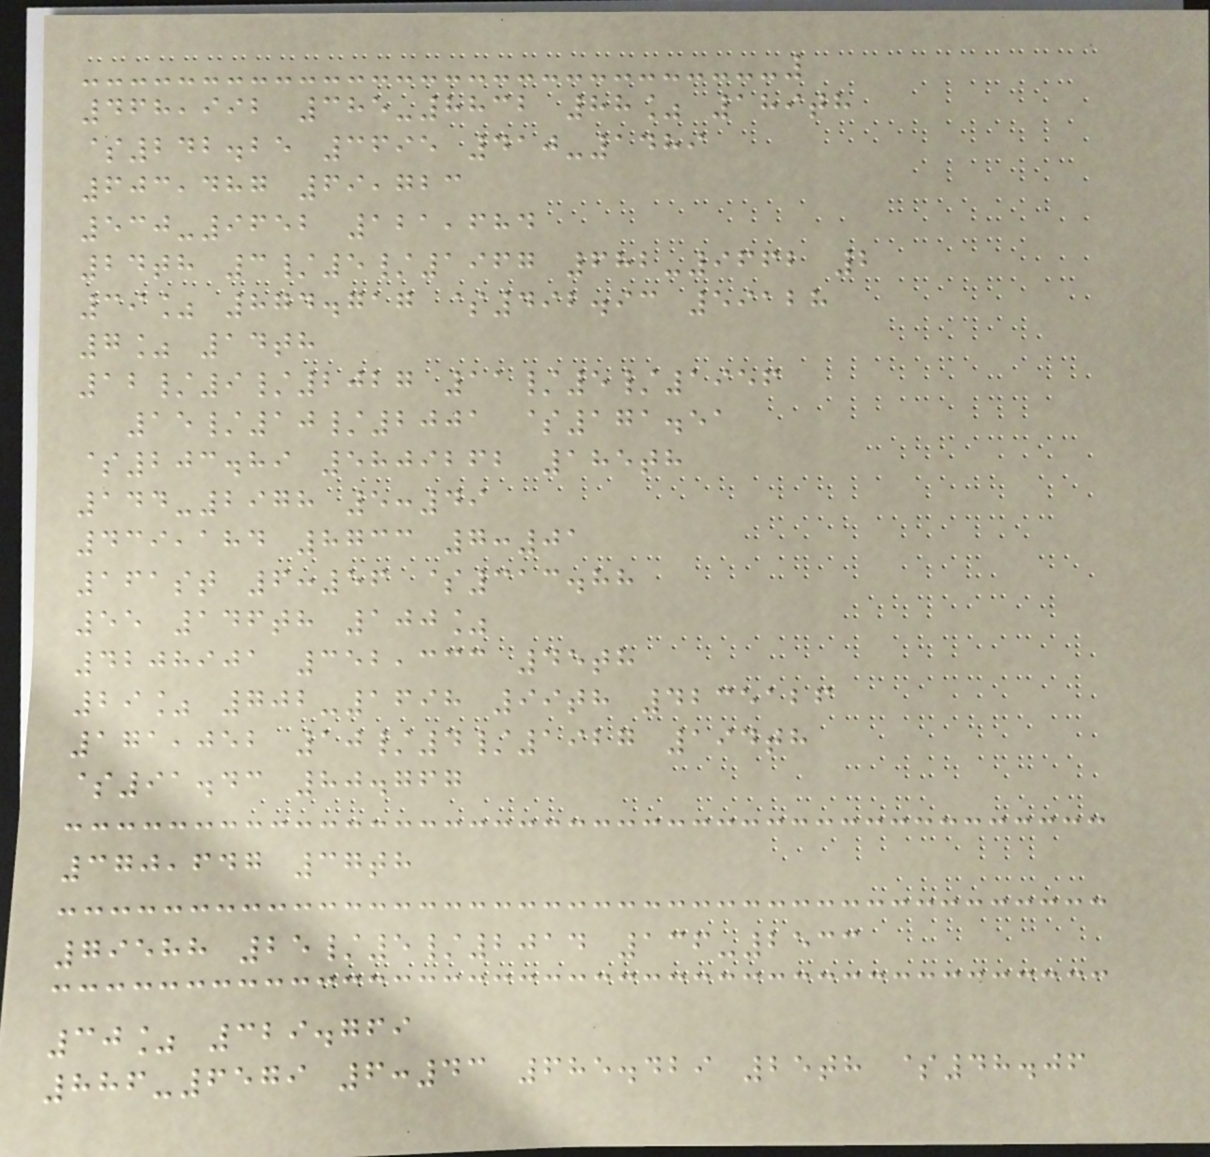468,992 385-8832 88% 189th
$242.25 3695 410-1489
603,487 69,723
530-9652 121,684
24th 3/5/1967 682-9662 2
39% 874.717 $492.93 59128
7% 14th
12/9/2027 11/5/1956
15/10/2001 $171.51
$203.89 5809262 185th
144-2978 5:49
439,184 8733 7:01
161st 6:56 $313.88
55 146th 100%
4208901 352,333 45th
29% 702-1698 99th 4235126
171,052 10/4/1927 194th
$91.43 80.767
370,647 37th
79588 25/5/2014 136-2533
30% 329.769
886-6579 6:43 685.429 25th $48.06
